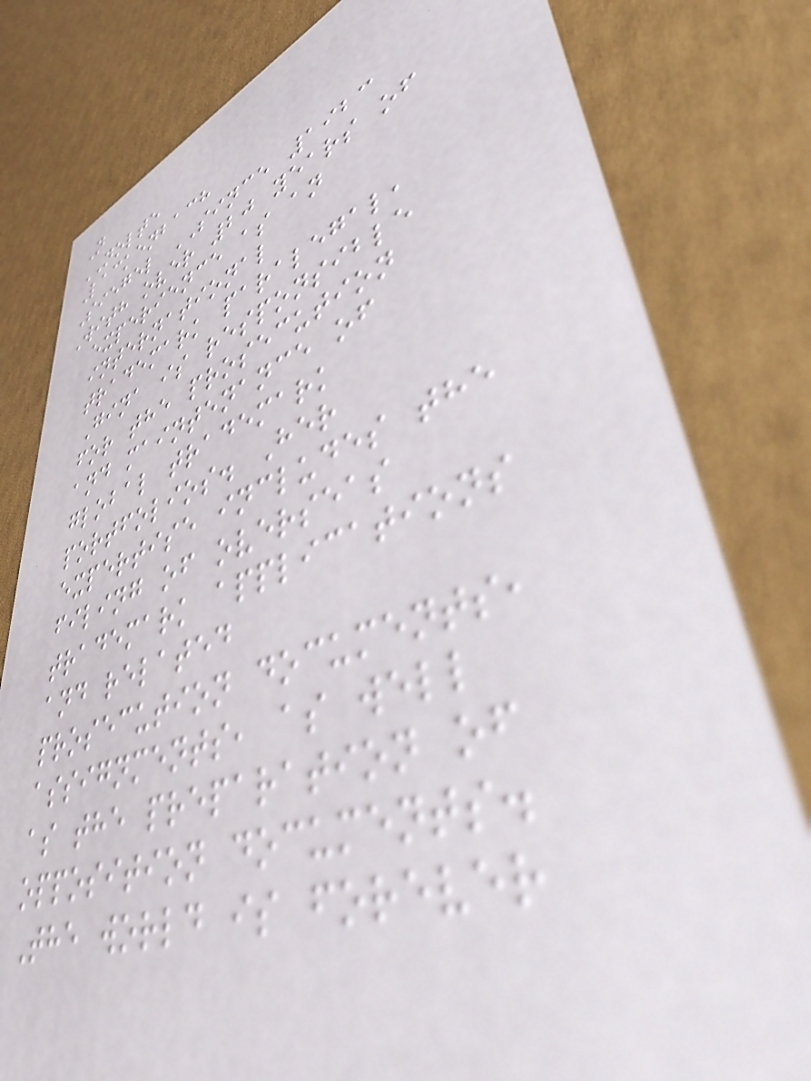N
NOLTE
Lackenbach
Siegel SINCE 1923
With over 20 years of
experience as an
international
trademark paralegal,
Gina is responsible
for the prosecution
and maintenance of
global trademark
portfolios. Her
expertise includes the
filing of overseas
trademark applications
and related
prosecution documents,
assignments, as well
as the preparation of
opposition documents.
The world is forever
